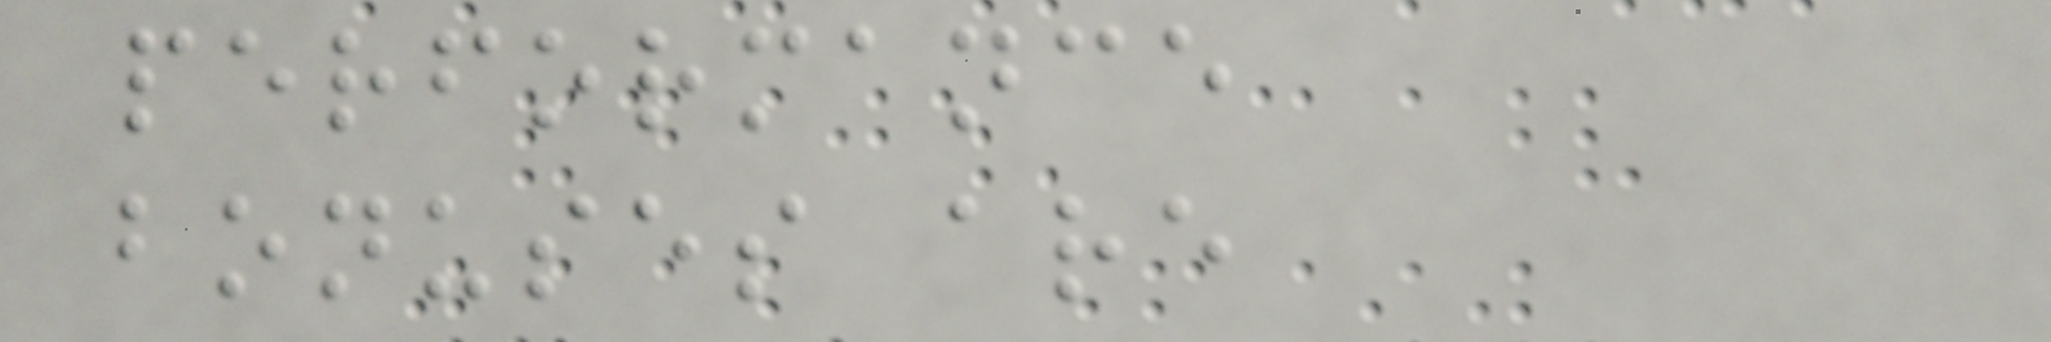performance
bonuses are
